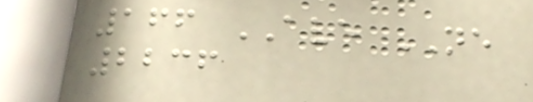166 AVE NE
2236
